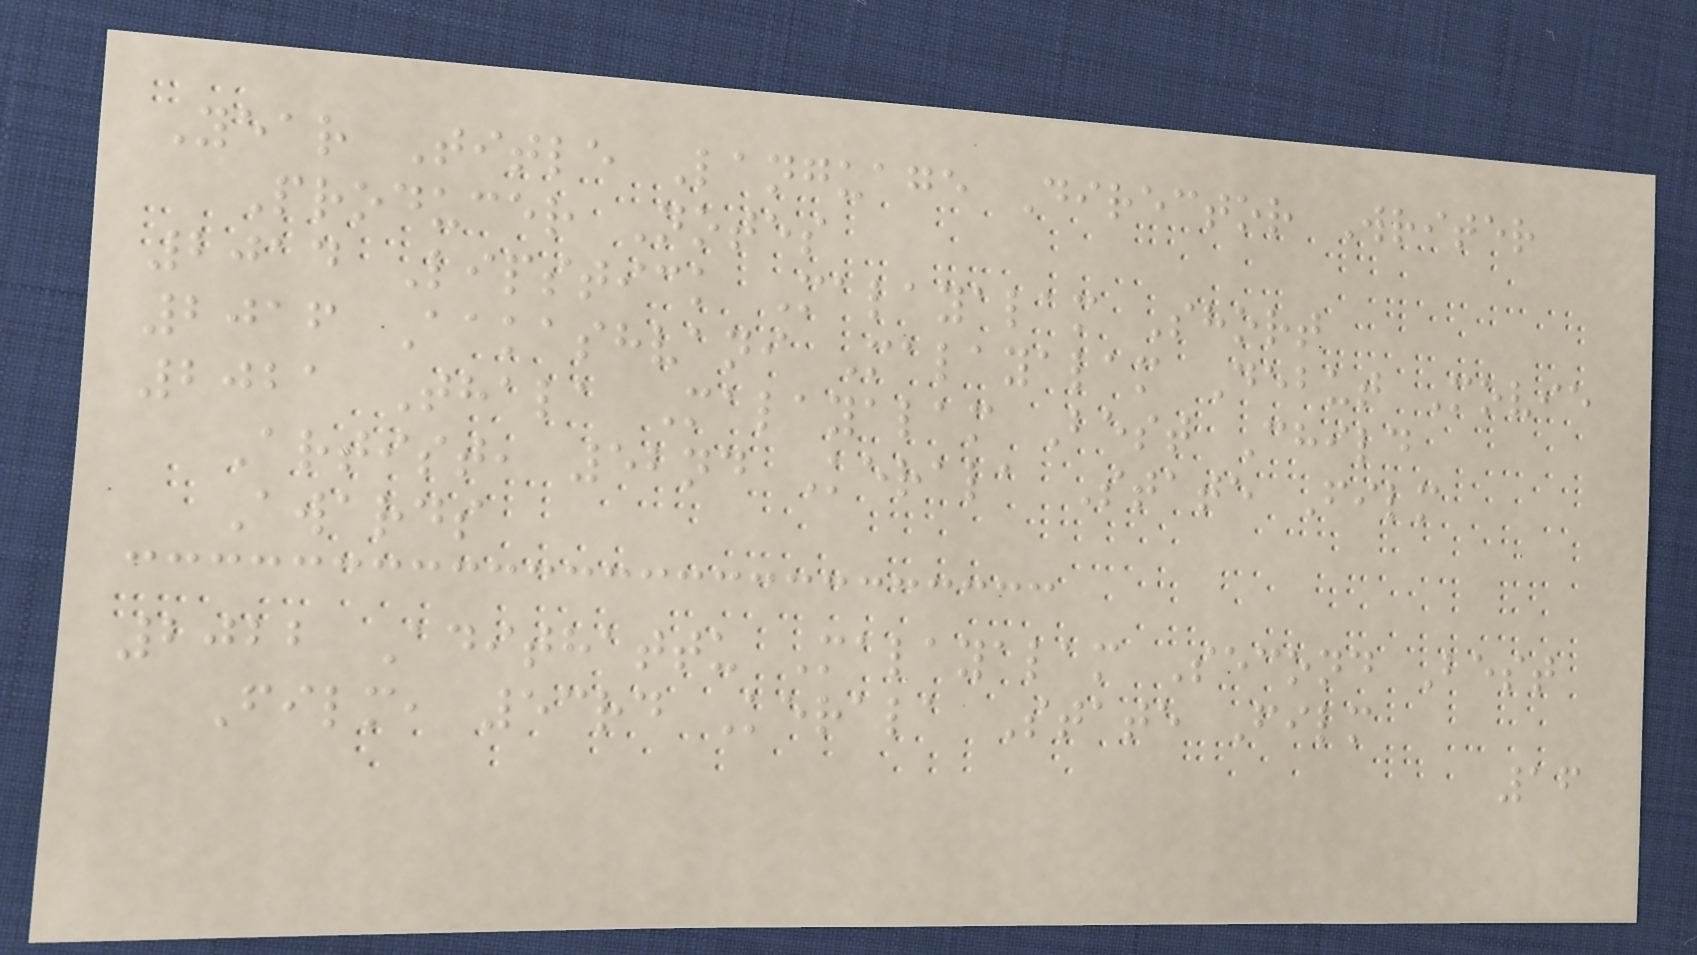Year Title Language Director Writer
Producer Notes
2014 Lipstick Malayalam Short
2016 Aakashvani Malayalam Debut Movie
2021 Thala Malayalam Best Child
Artist, 52nd Kerala State Film
Awards
2022 Adithattu Malayalam Second Best
Film, 53rd Kerala State Film
16
